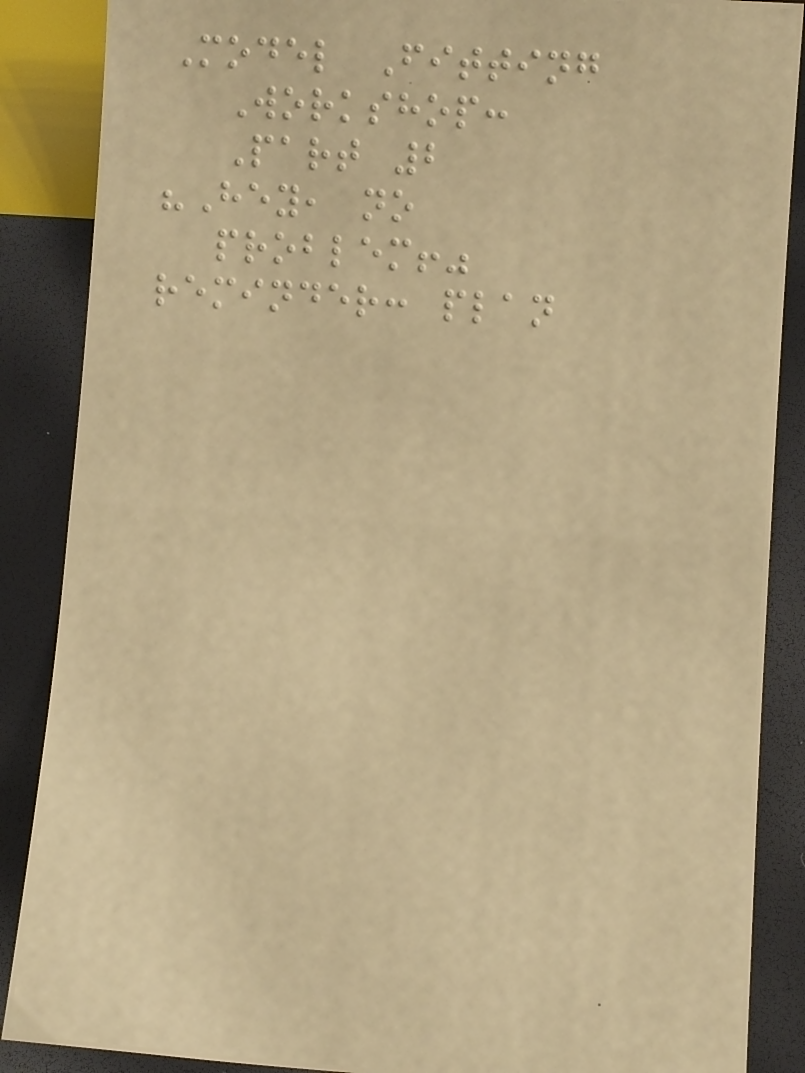Model Fitting
Workshop:
Part 2
"Hey, no
problem!"
reminder: plan
